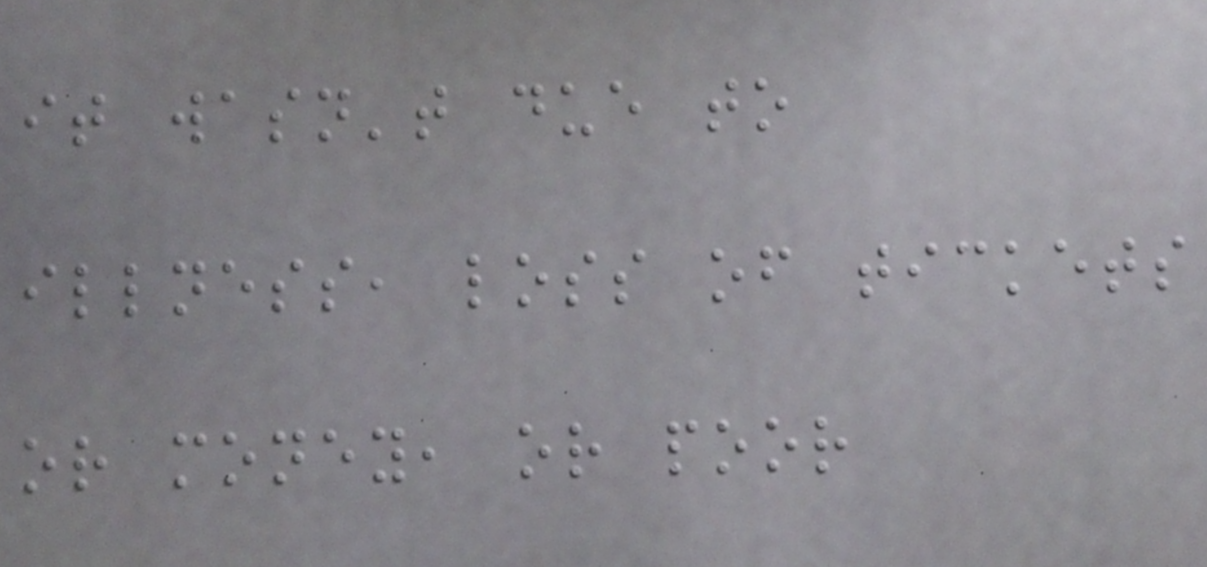it wasn't due to
illness, loss of tickets
or money, or poor
